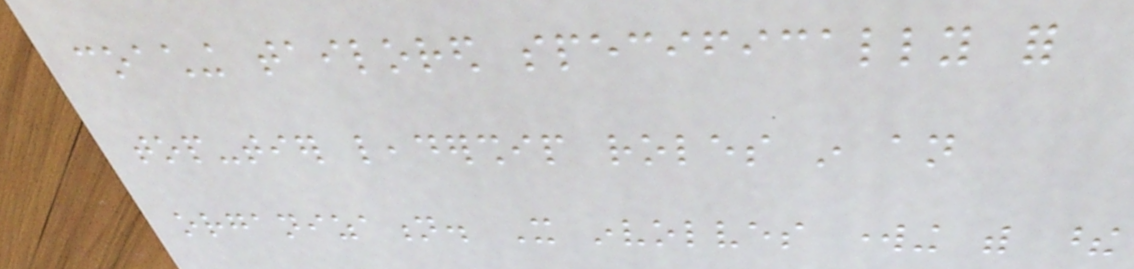coaching tailored specifically for
top-tier leadership roles in an
organization. It involves working with these
